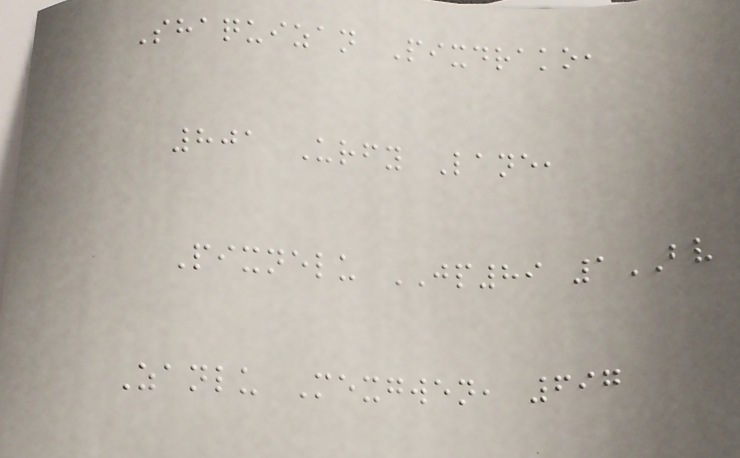Shaquizan Pixdrako,
801 Urfy Lane,
Pixnelu JP89 1BV
Zanlu Mexgwen, 697
